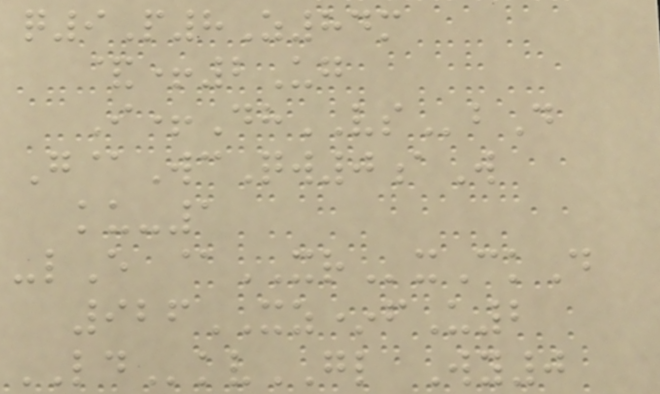q9P8Z84m
&+2Ug
I+DhVSbD
G@WcQw0aW
ku-1
-lE @XRxCkD
926XZ*fU2
LDkvGL Wy0
